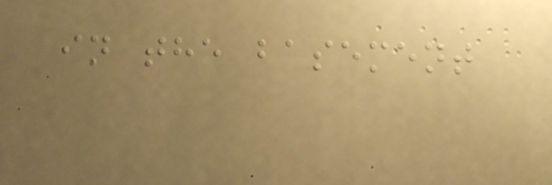in the basement
